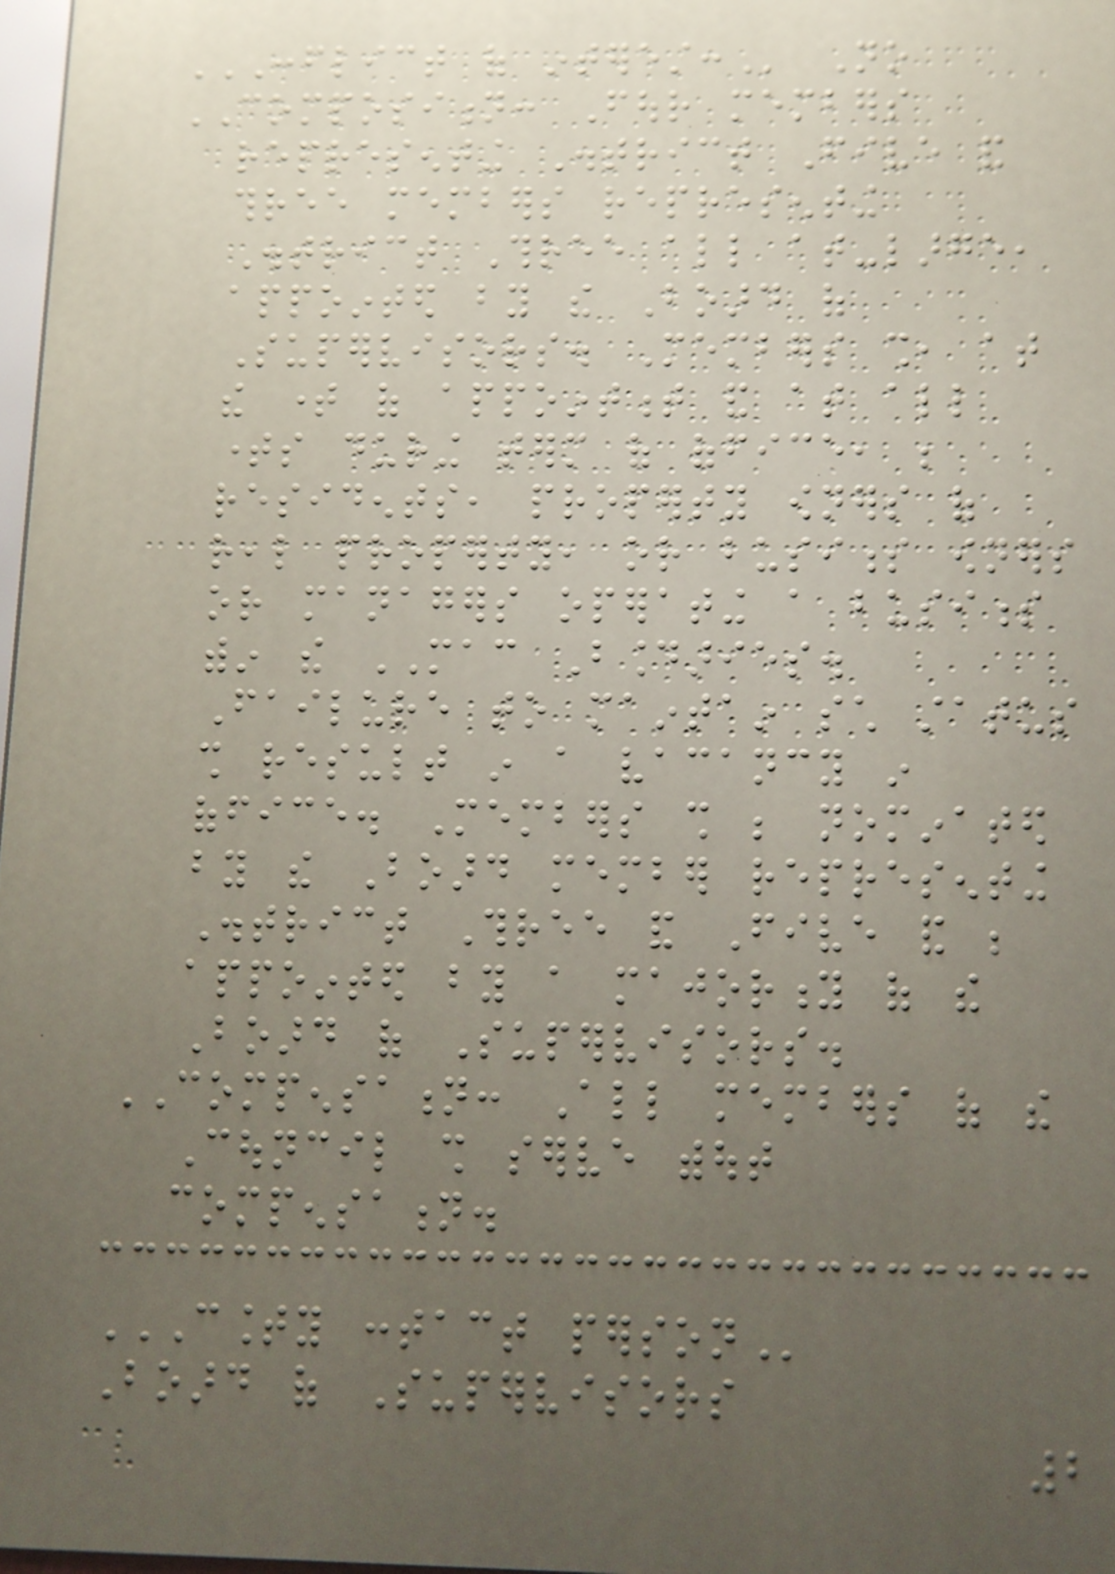CONFLICT OF INTEREST: No
COMPOSITION: Four members
representing District Five and
three members representing
District Three all at-large,
appointed by the Board of
Supervisors. Members shall, at
the time of appointment and at all
times during term of office, be
residents, property owners of
real property, or business owners
or managers operating a business
within the MAC Boundaries.
Failure to maintain such status
shall result in a vacancy in
office. Members shall be nominated
by the Board member representing
District Three and Five and be
appointed by a majority of the
Board of Supervisors.
COMPENSATION: All members of the
Council shall serve without
compensation.
COUNTY CONTACT PERSON
Board of Supervisors
2
